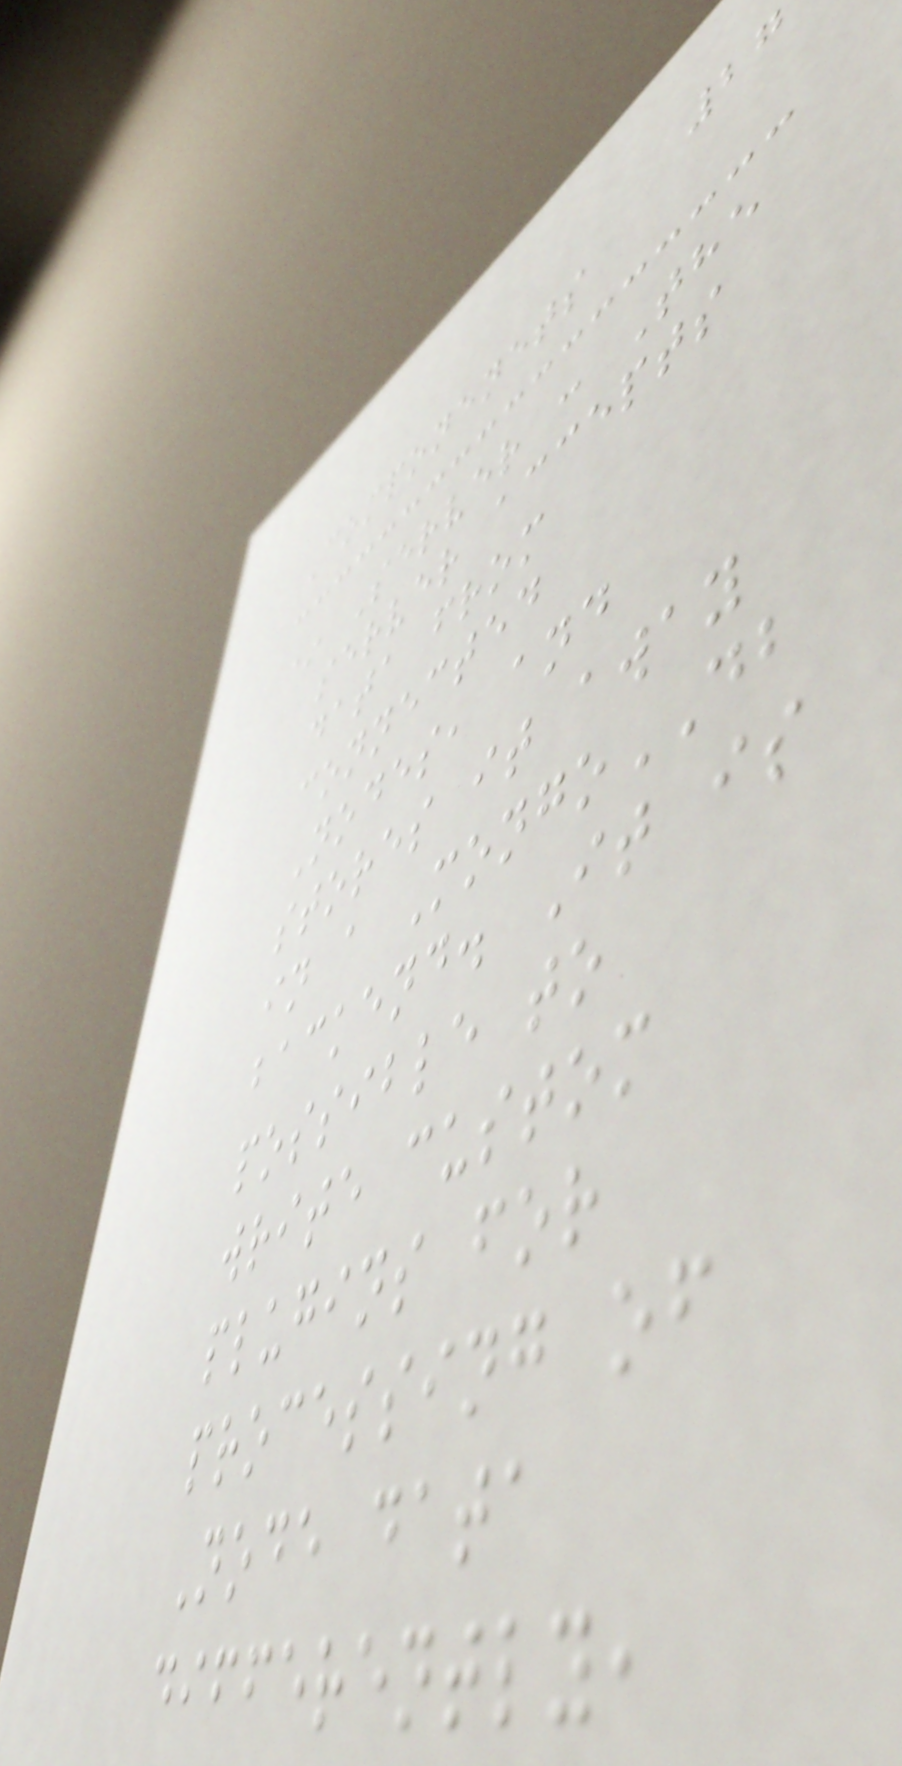27
Componenets
* Server : The
server accepts
data from
connected
Nodes, and
stores it away
in a MongoDB
backend. It is
possible to
write custom
plugins for
processing of
Node data
differently,
